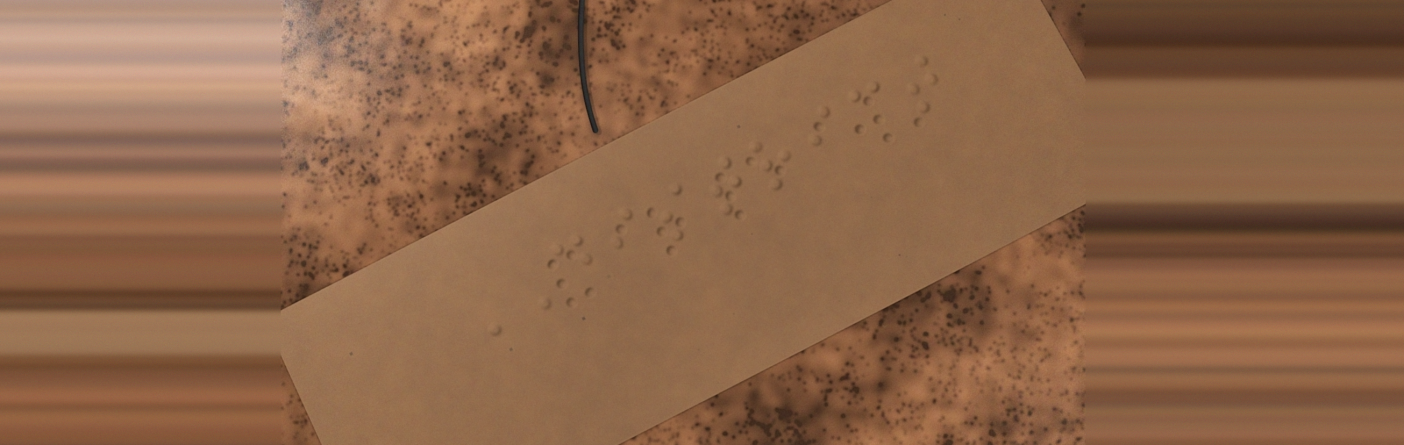DISTRICT
